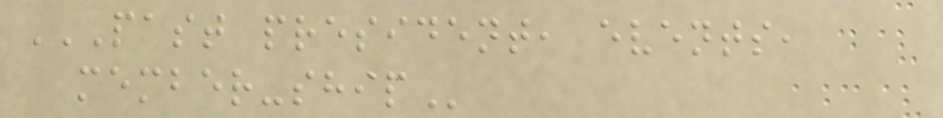PAST PRESIDENT, EVENTS,
MEMBER-SHIP
